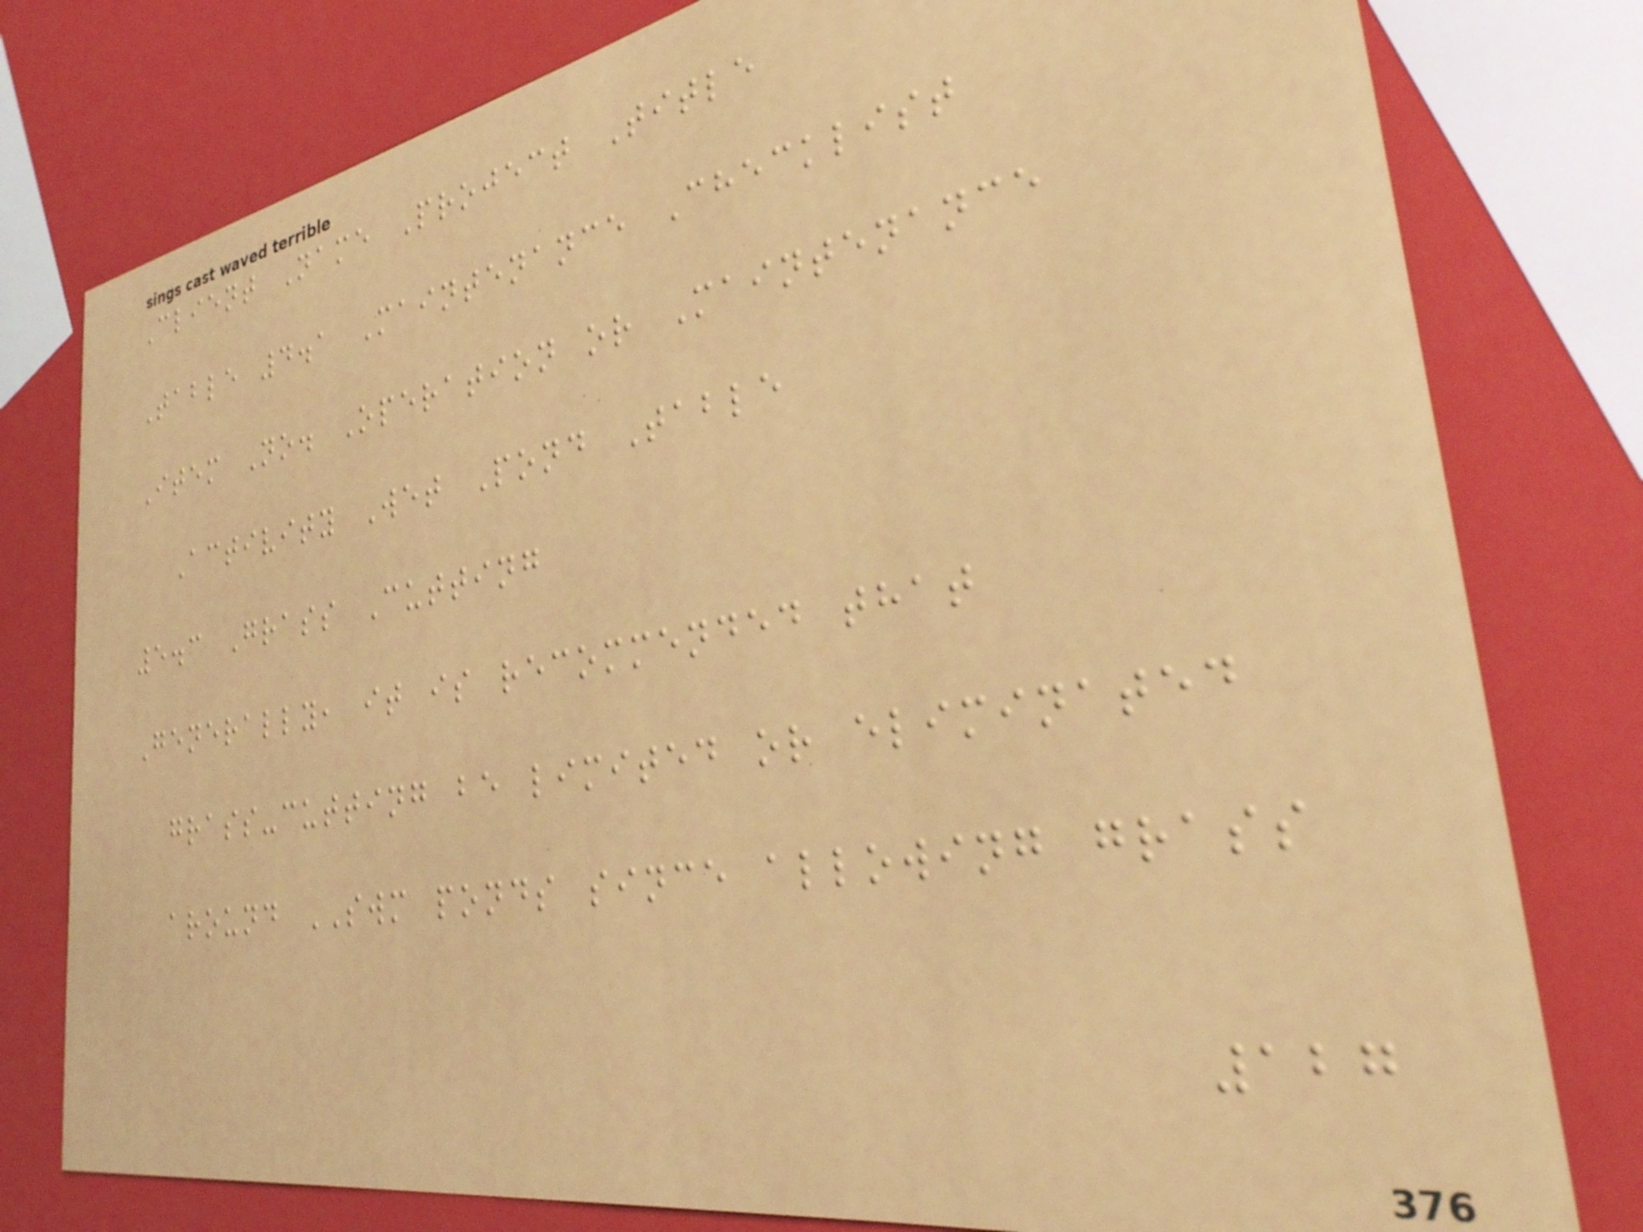Client Name Project Title
Table 4.1 Maintenance Checklist
Item No. Operation or Maintenance
Activity Wet Pond Table
5.3 Grass Cutting
Generally, it is recommended that
grass-cutting be limited or eliminated
around SWM ponds since allowing grass
127
